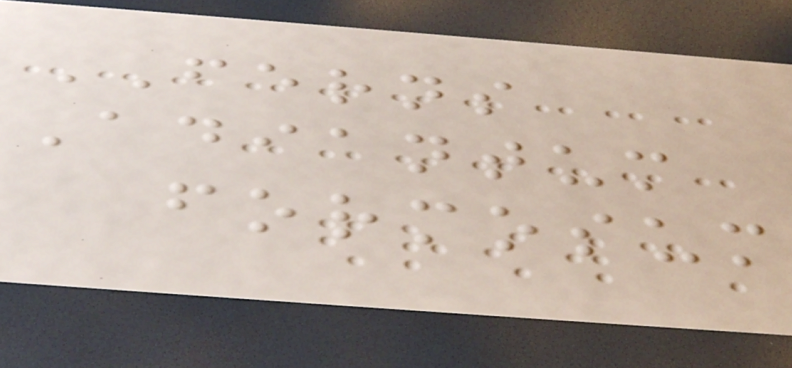FERNS
Adiantum
formosum
